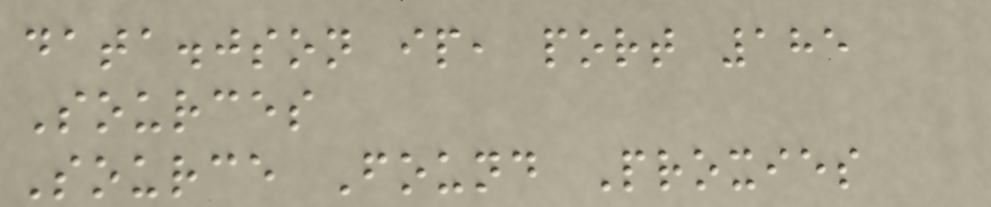data.json ip, port 185
Sources
Source Found Proxies
